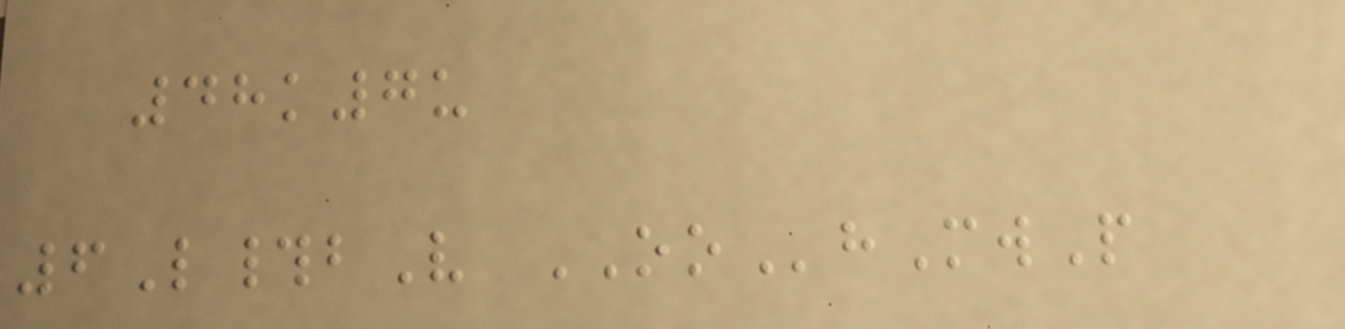48k7u
6L#bV OOhMwP
